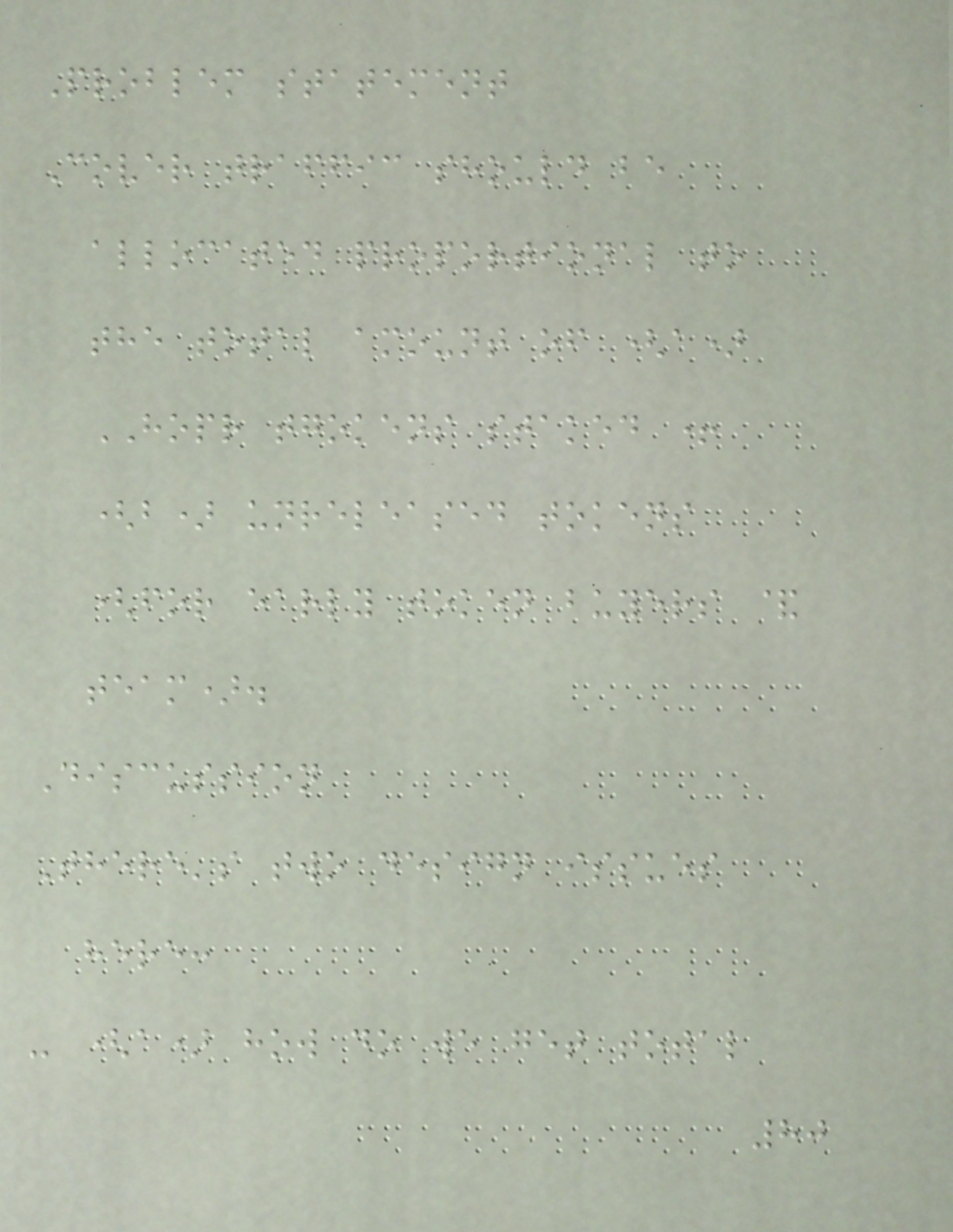Problem statement
Cover traffic should be
allocated proportional to
the total amount of (a)
HOPR tgokens staked +
(b) unreleased tokens
(for early token buyers &
team).
Discussion
There's two design issues
here:
- (a) how do we get total
80
